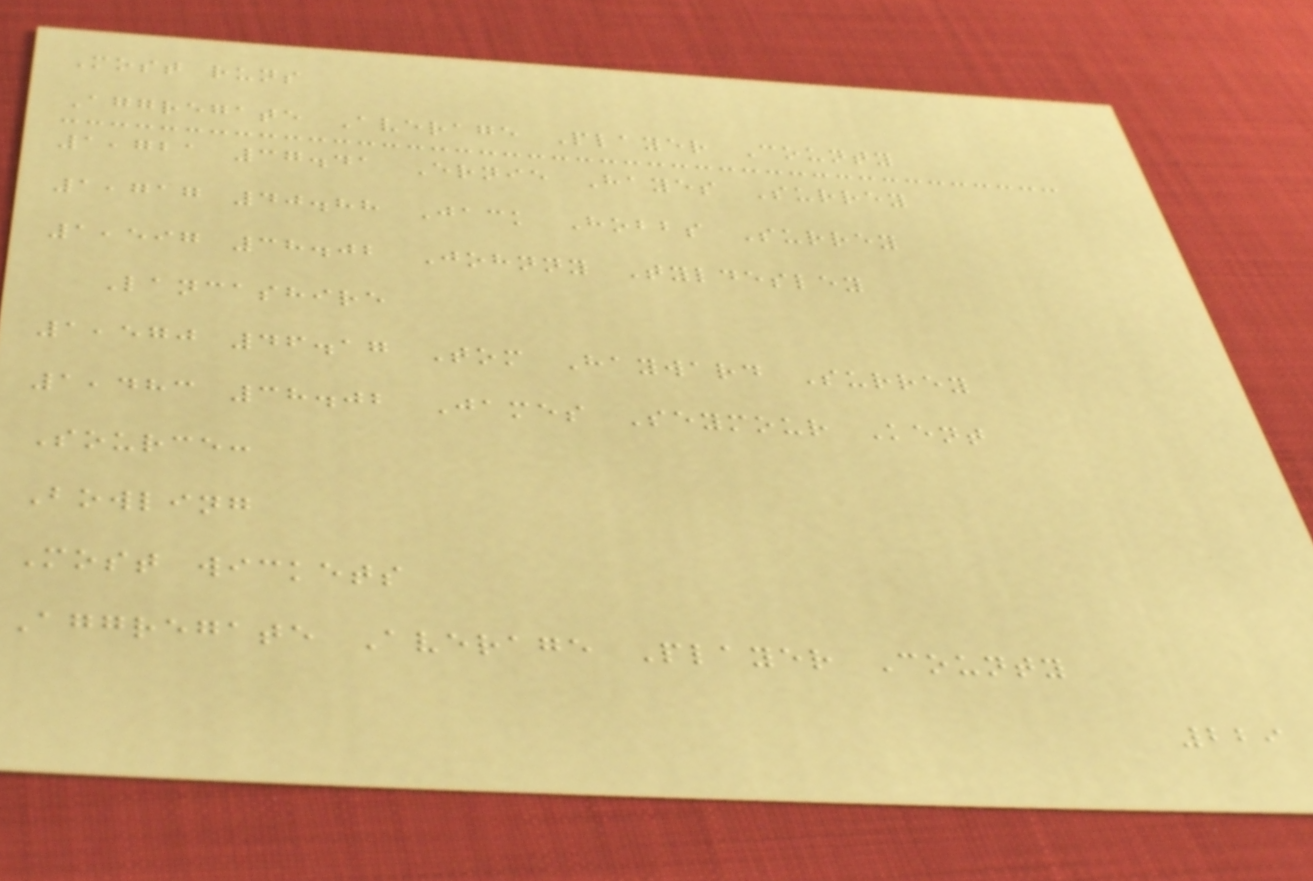Most runs
Aggregate Average Player County
1,721 37.41 Ernie Hayes Surrey
1,717 40.88 Jack Hobbs Surrey
1,597 38.02 Johnny Tyldesley
Lancashire
1,570 46.17 Tom Hayward Surrey
1,483 38.02 James Seymour Kent
Source:
Bowling
Most wickets
Aggregate Average Player County
229
